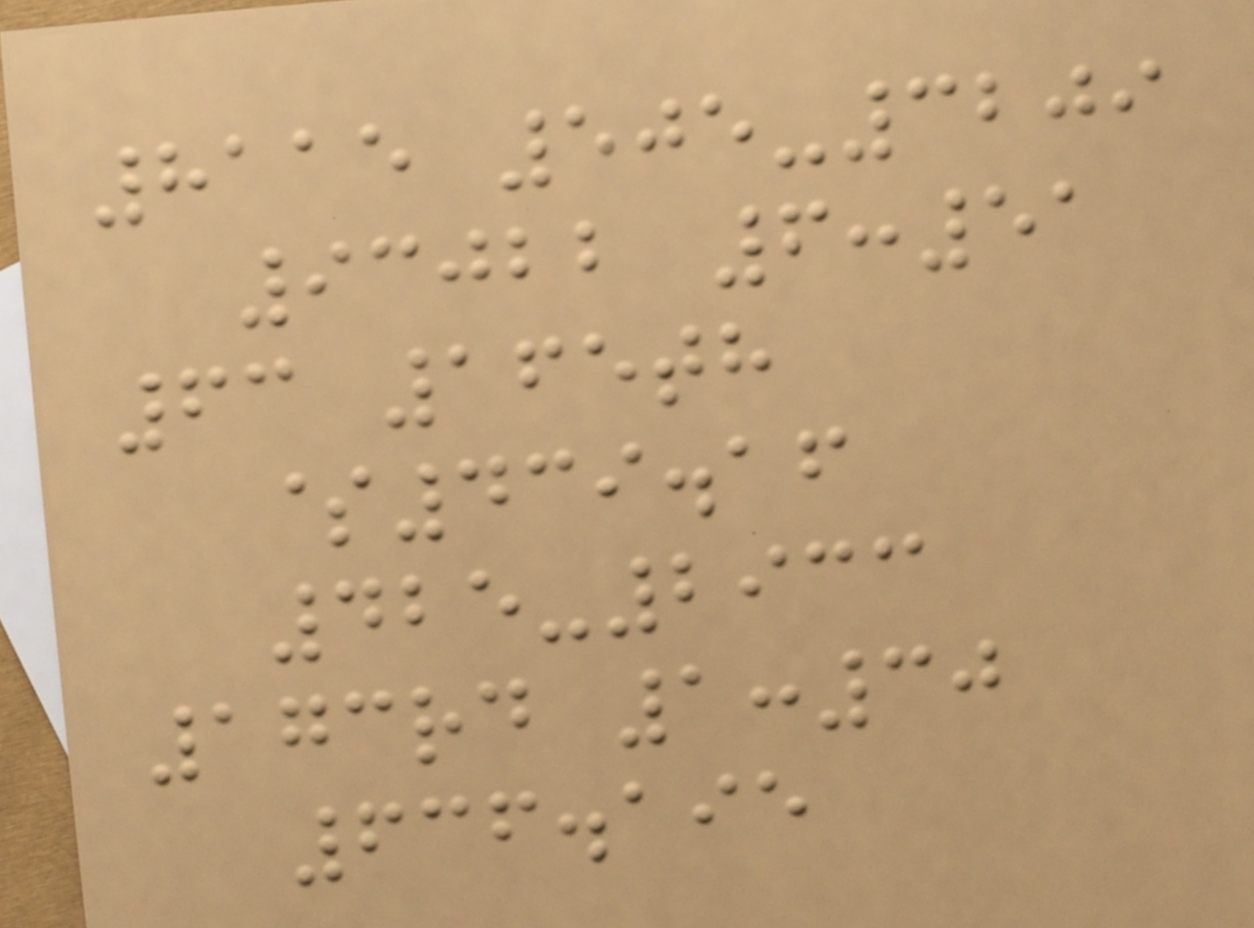8115 505-3209
93022 6:51
63 165th
$439.16
425-2933
173rd 1:30
636.195
